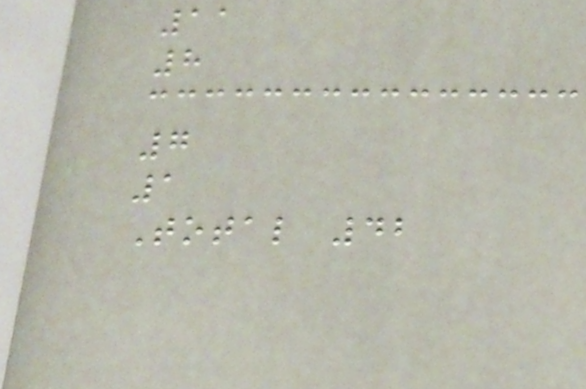11
8
7
1
Total 42
